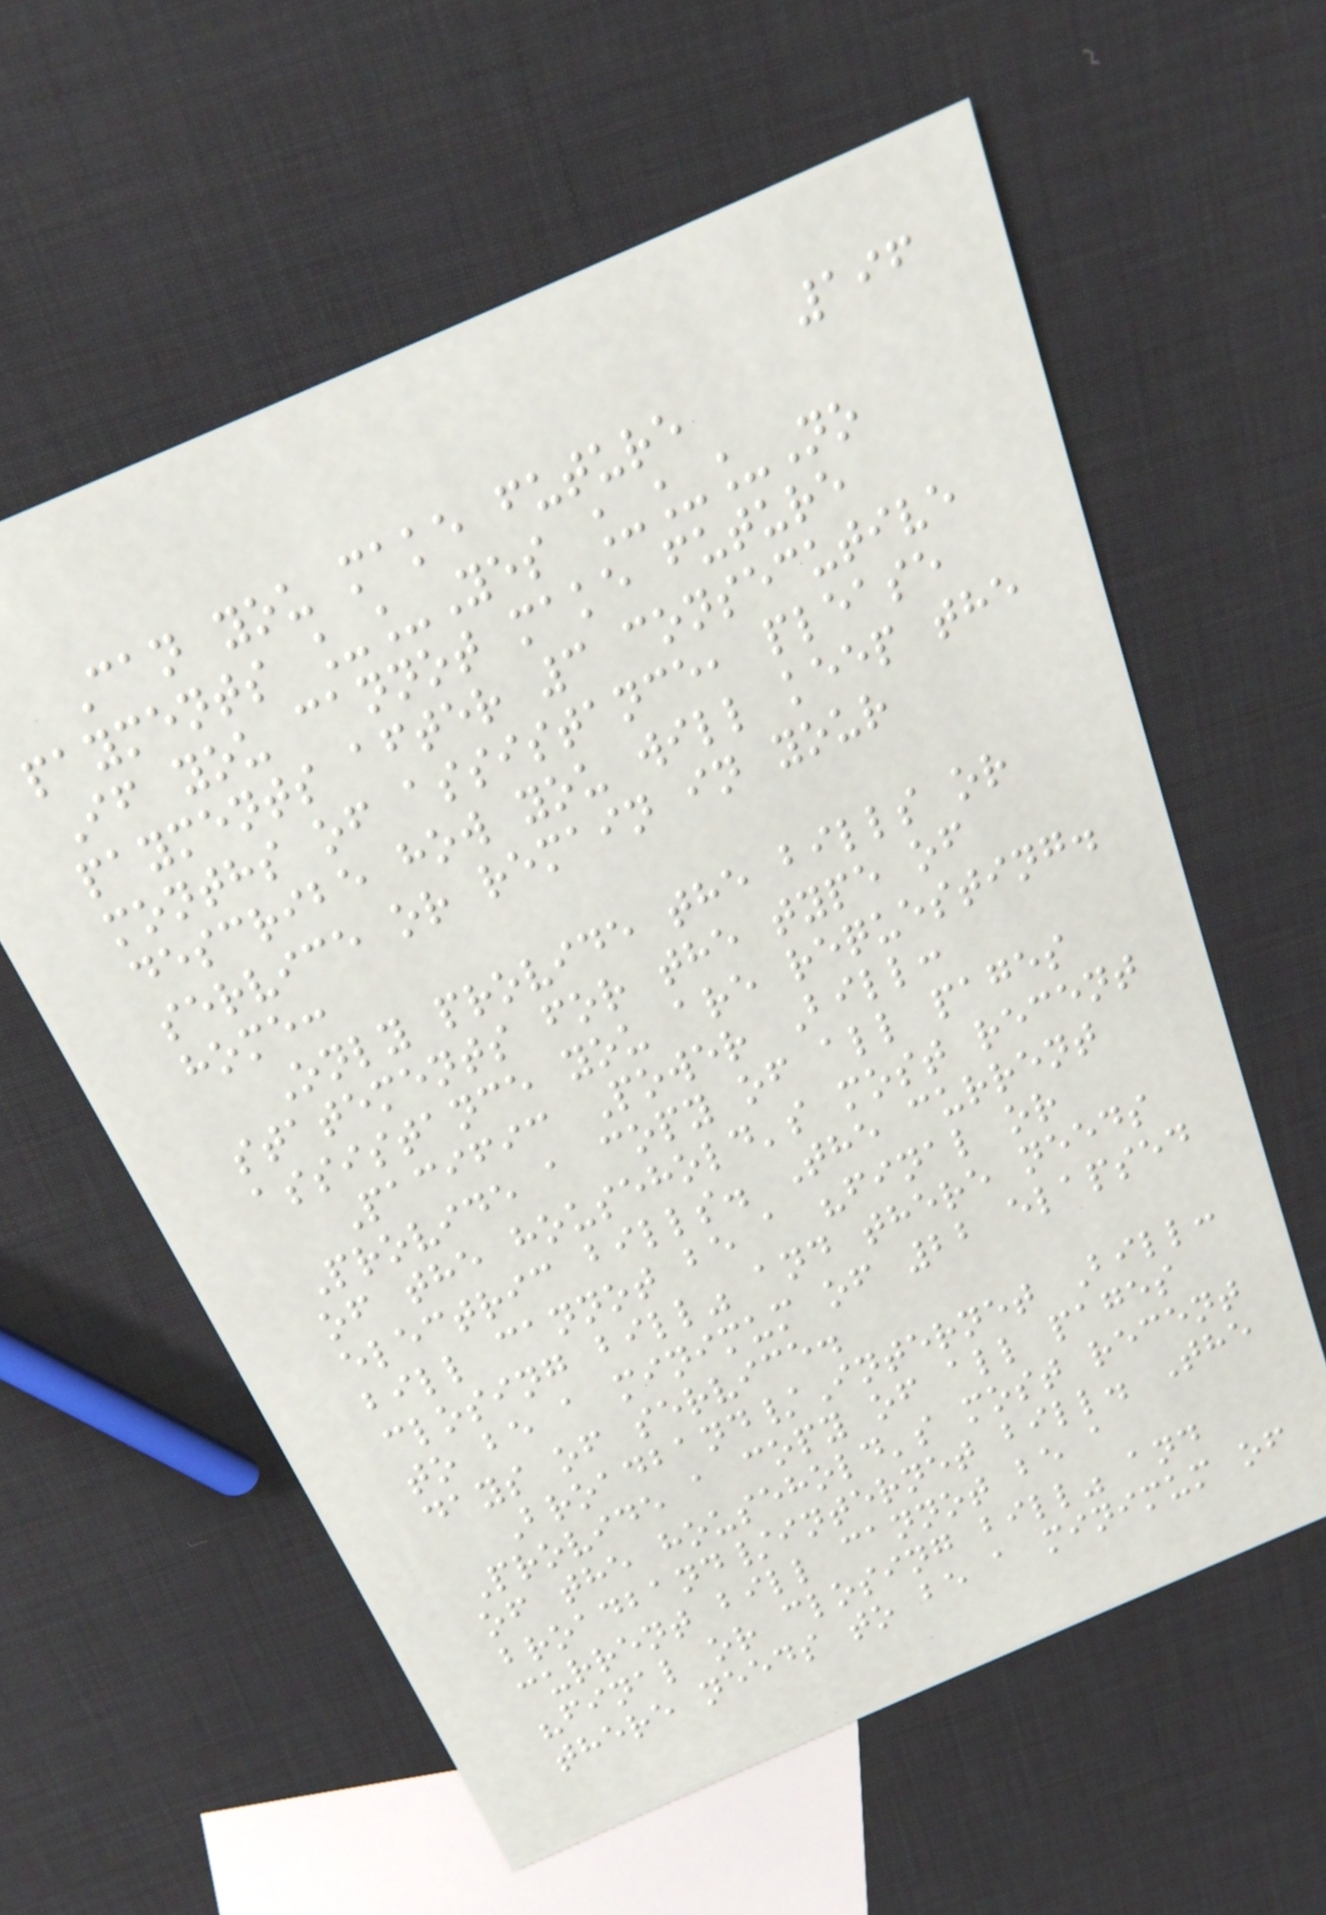196
Can you make future
payments __Yes ___No
If you cannot make future
payments after 3 consecutive
months of assistance, please
describe how you will keep the
service or remain in your
home:
Only provide the bills or
statements for the type of
assistance you are requesting.
Pacific Power Bill:
Provide a copy of all pages
of the household's most recent
electric bills. The current
bill cannot be a "final or
closing bill" and there needs
to be a minimum of 22 elapsed
days of service.
Broadband/Internet Bill:
Provide a copy of all pages
of the household's most recent
broadband/internet bill. The
current bill cannot be a
"final or closing bill" and
there needs to be a minimum of
